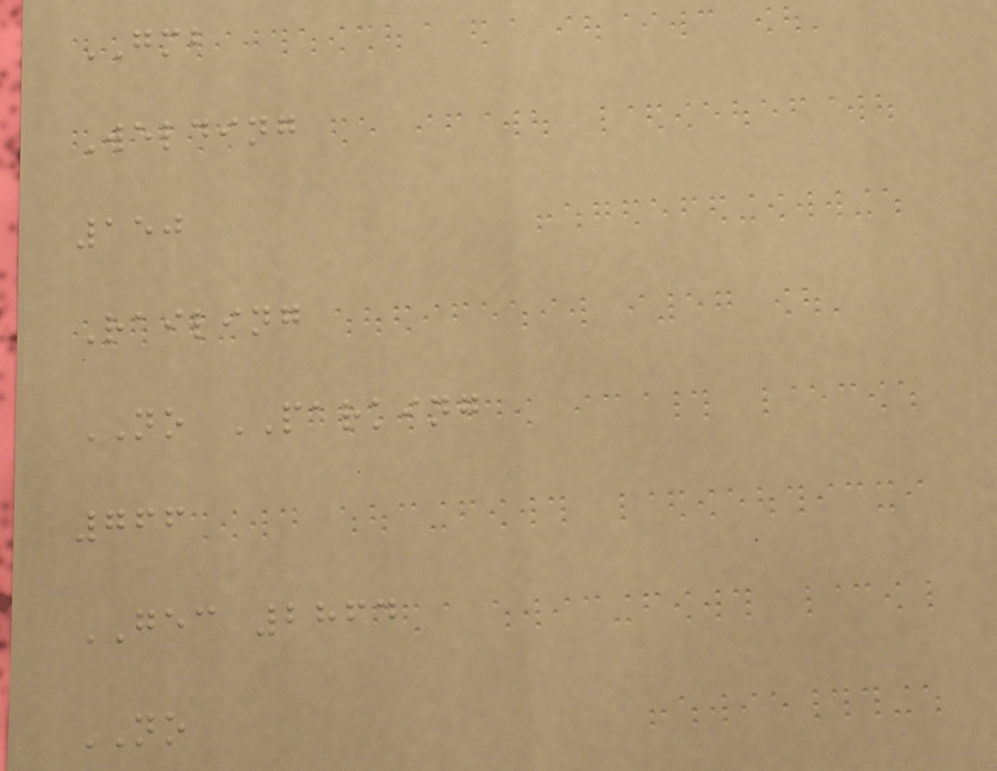GMB
Welding
150
Railing
NO PARKING
766
GEC 2864
NO
